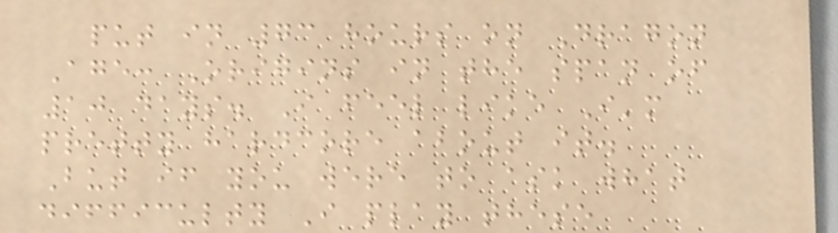put in 73 hours on Dragon
Age: Origins in the span of
10 days. I feel like I'm
pretty hardcore about it.
But if you were to ask what
difficulty I play these
